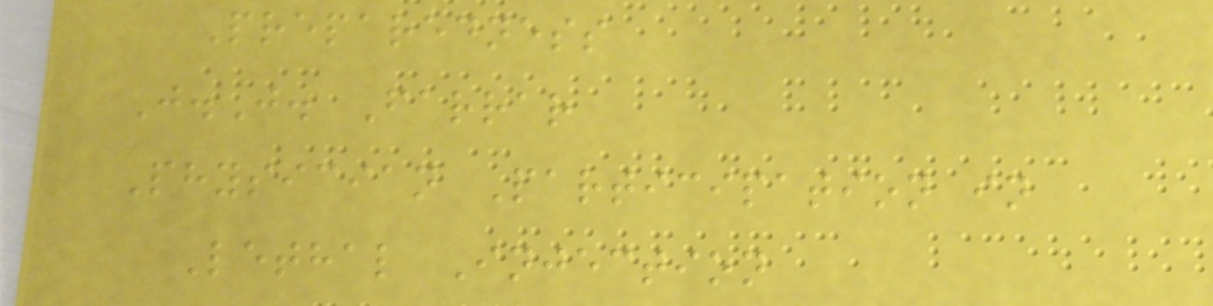Preparedness
J.J. Farrar
Physician Participation in
Lethal Injection
